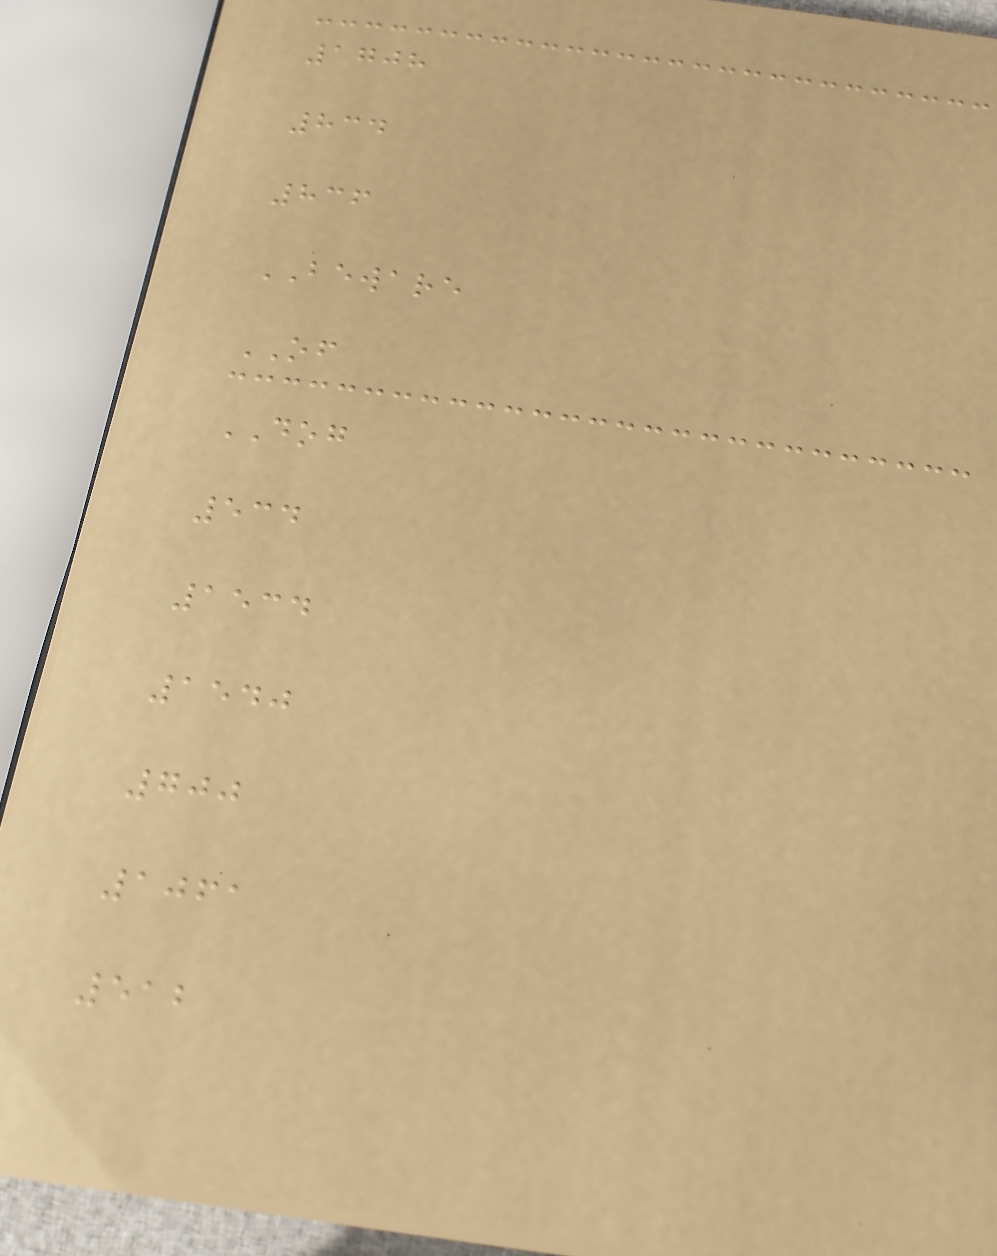1708
834
836
BEWARE
OF
DOG
534
1534
1540
700
1061
512
